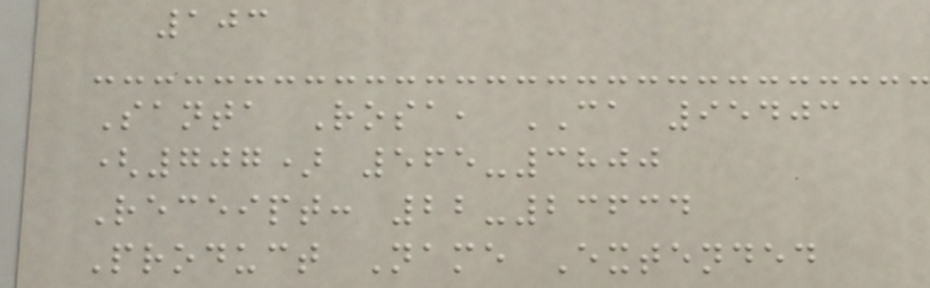103
Santa Rosa, CA 95403
(707) 565-3800
Receipt: 22-23634
Product Name Extended
